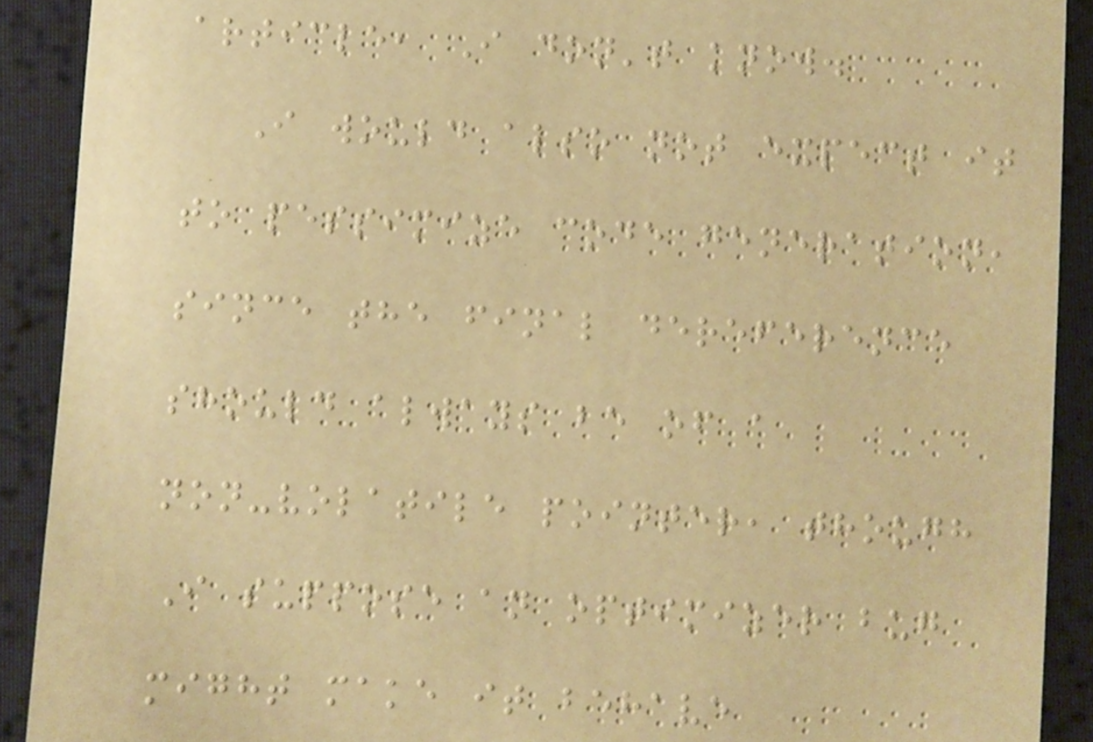article, I don't know.
I would also not expect it
to pessimize code generation,
since the final dereference
should always be of a
non-volatile pointer, though
I suppose an optimizer bug
might make it behave
